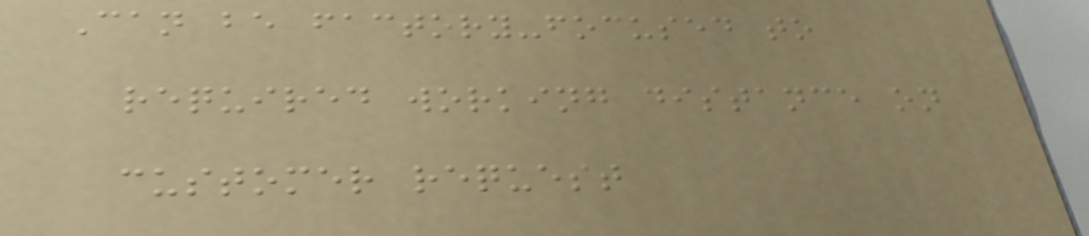Can be factory-focused to
required working distance on
customer request
